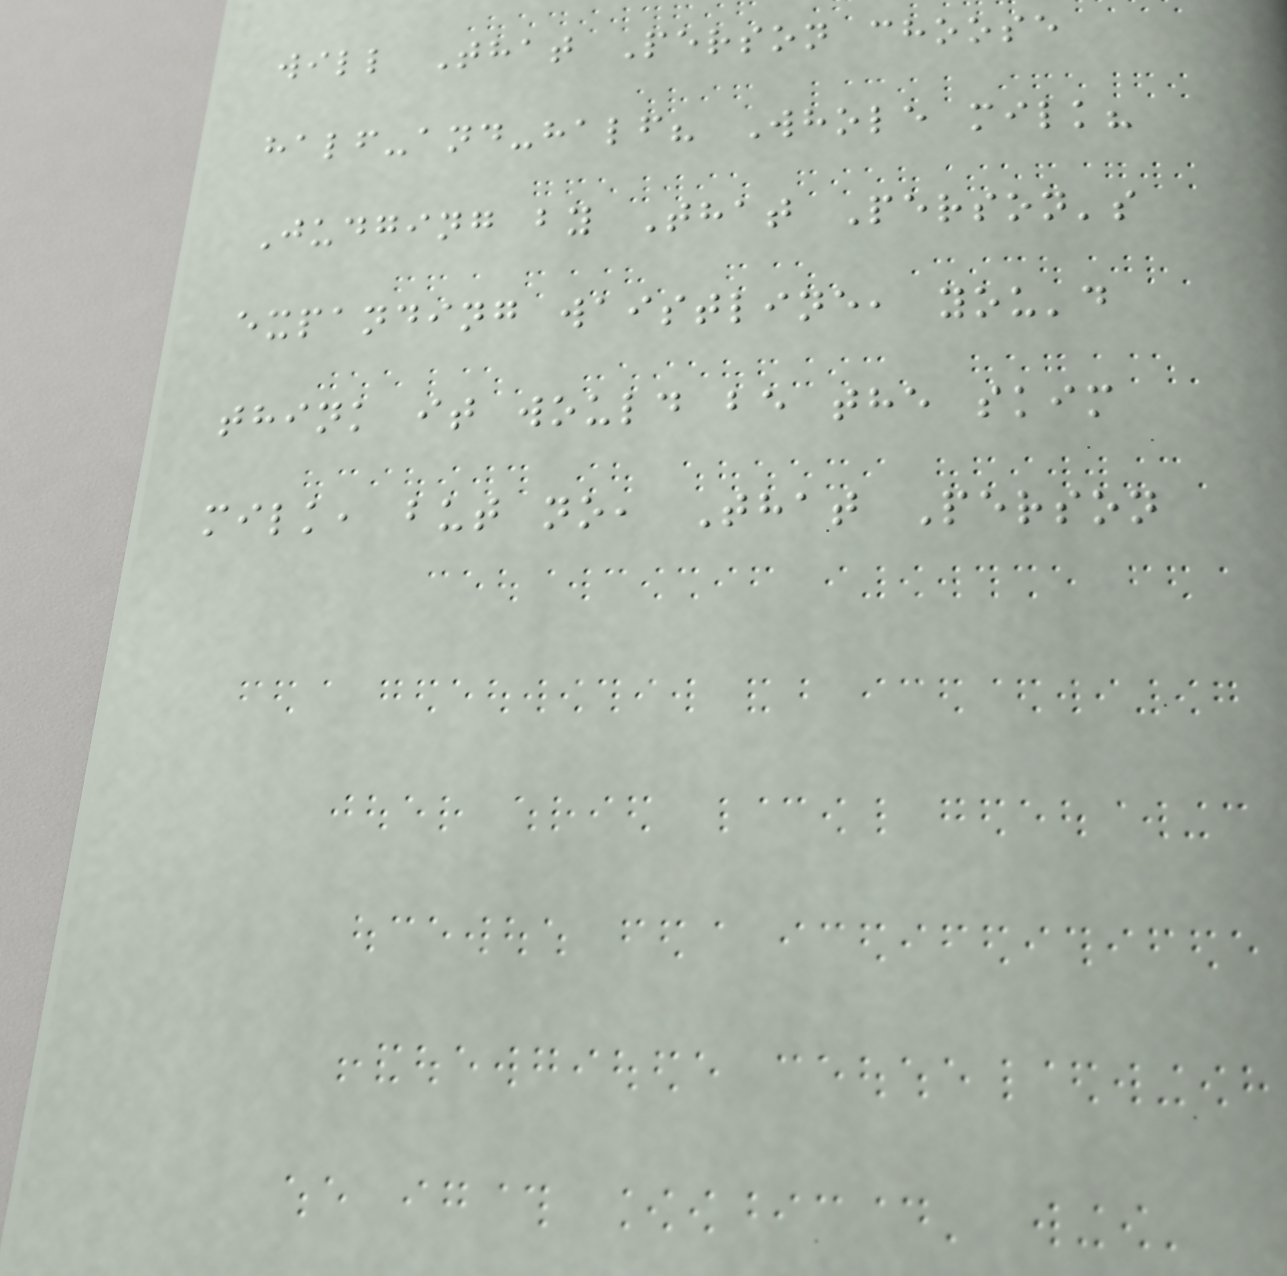will That Person choose
half-and-half? Whole milk?
Judging by That Person's
expanding waistline, you'd
think it would be the skim
milk, but no, That Person
